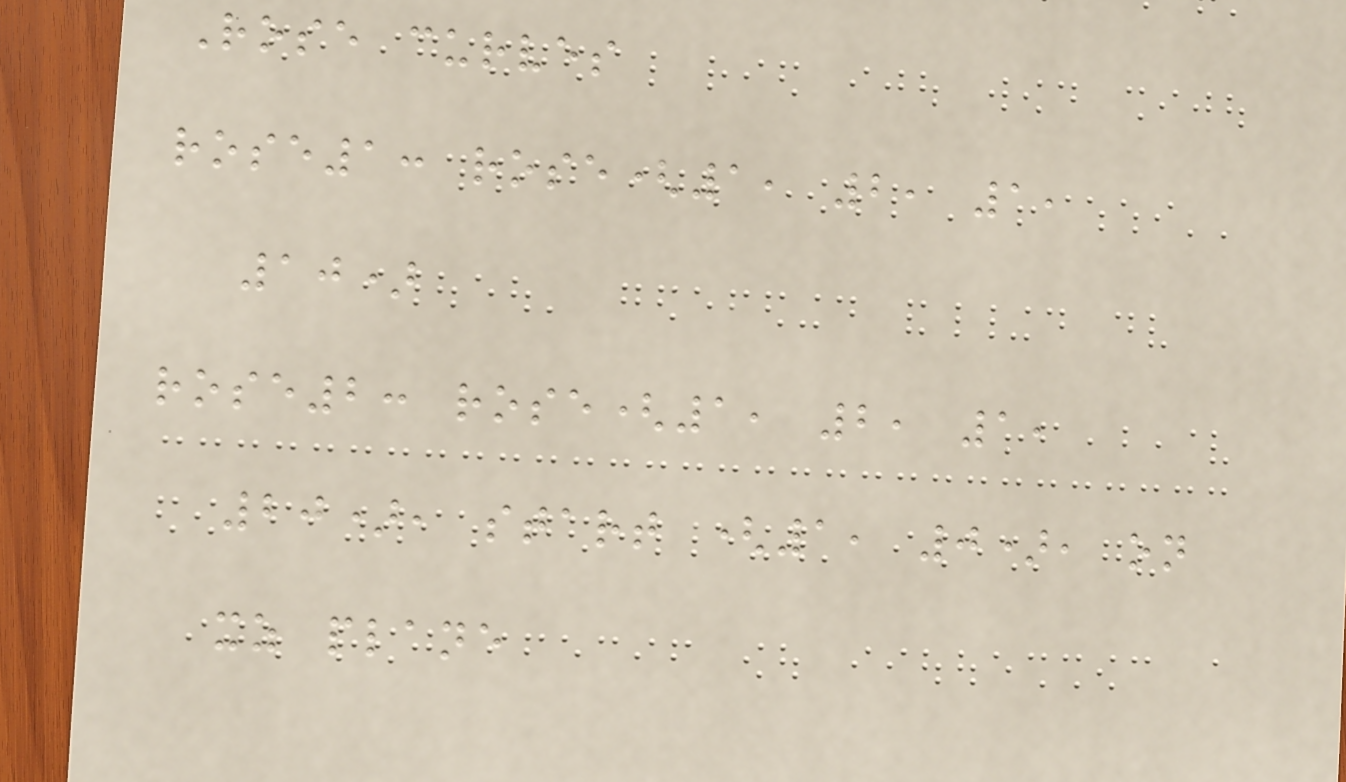Rose curves
rose1: rose(1, 2, 1,
10)
rose2: rose(1, 2, 1,
20), start (1, 0), on
xz plane
